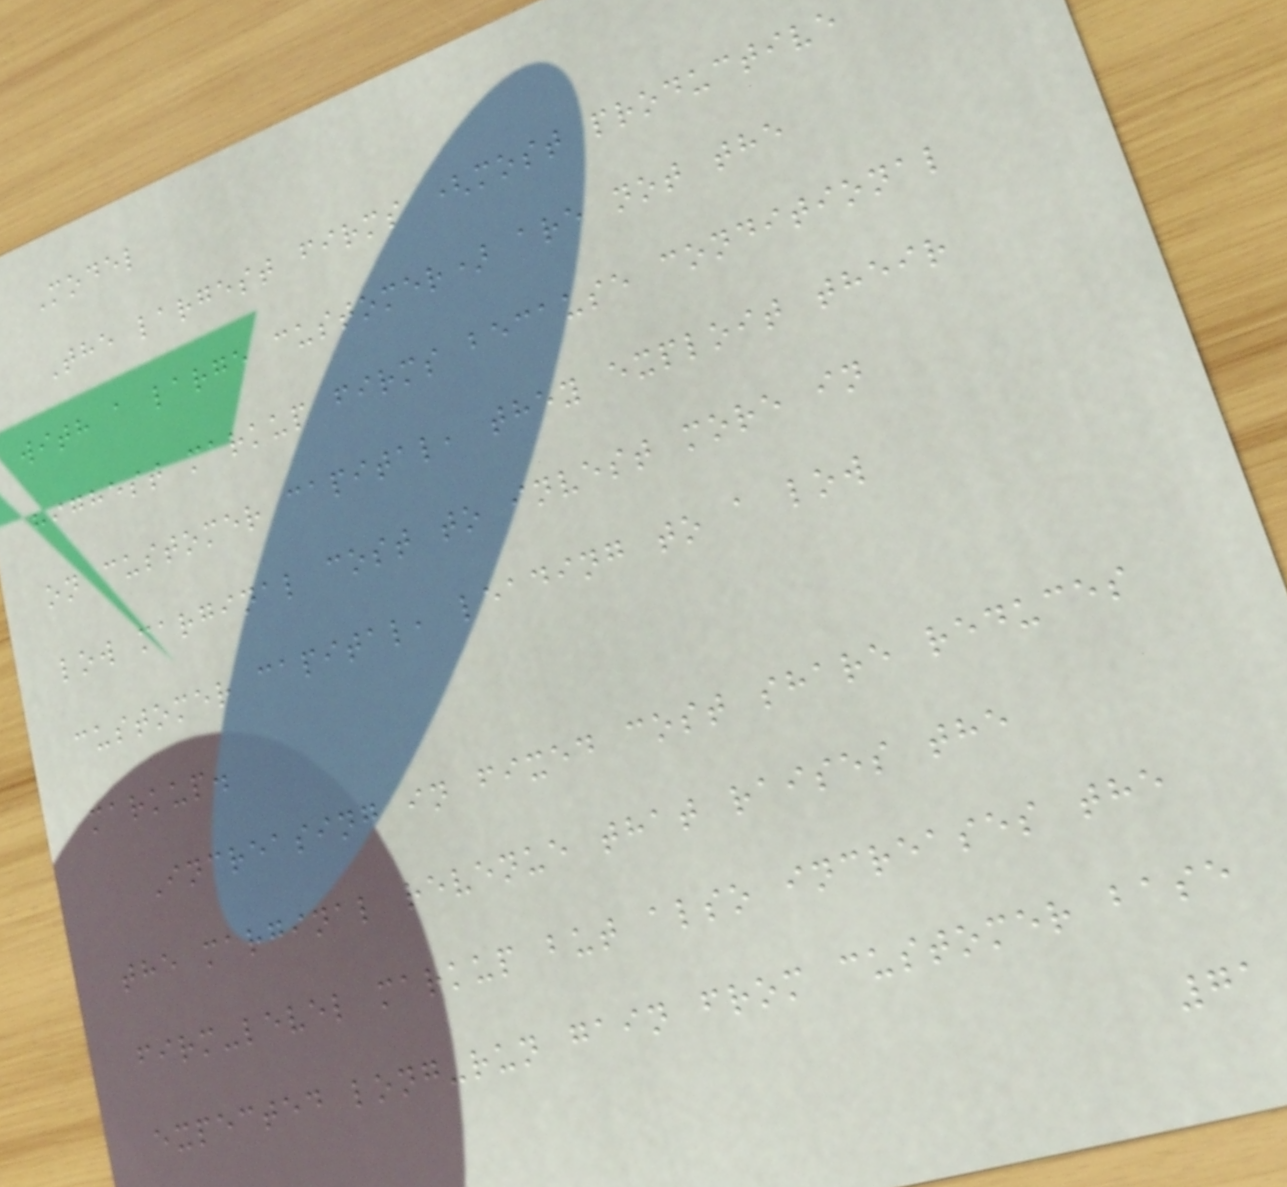Model
The largest firms (most productive
with a large customer) are not the
highest markup firms because conditional
on customer capital, they exploit their
low marginal cost to invest more in
customer capital, leading to a low
markup.
Increasing in fixed cost share reduces
the marginal revenue that raises the
firm-level markup but also increases the
expected long-run gain from customer base
71
